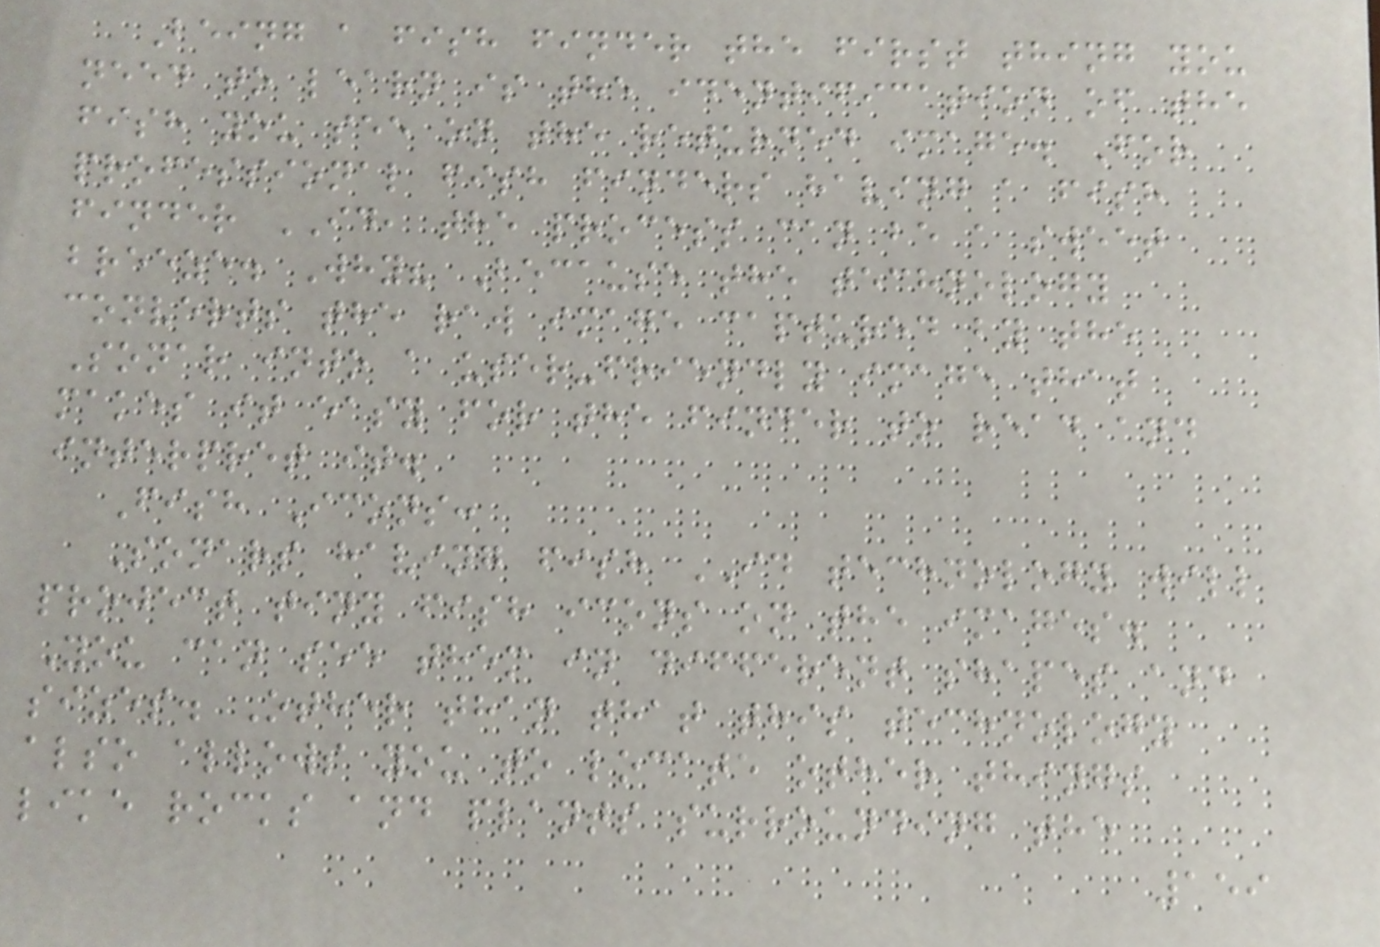Being a fish finder the first thing you
need to learn is the identification of the
fish you see on the returned image. For
professional fish finders having a fish
finder ID, the process can be a sweet
breeze. Why? Because the technology
converts the raw image captured by the
Sonar into a user-friendly image that
makes it easy for the finder to read and
interpret it.
Fish Icons:
Sonars having fish ID technology will
project tiny fish icons on the images.
You can see them in different shapes and
sizes. Other than that this technology
also allows you to locate other things
like rocks and plants surrounding the
159
